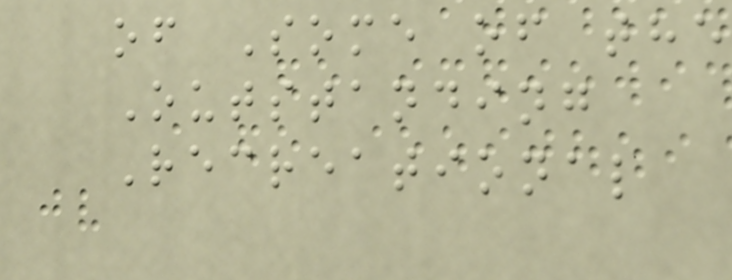of Some of the
Outstanding
Recreational
